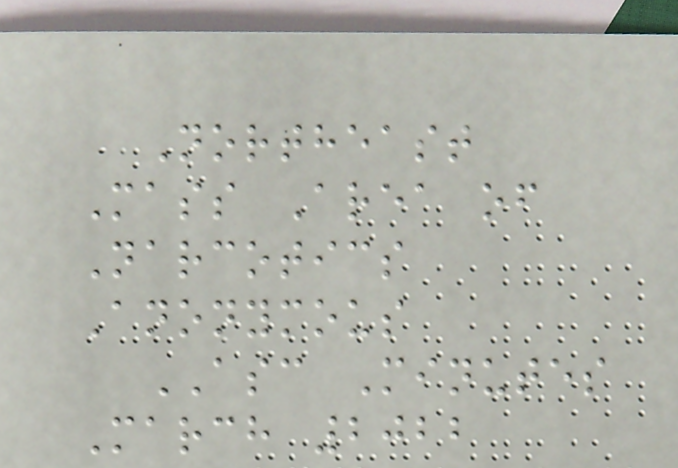Northeast
Mass Area of
Narcotics
Anonymous
ASC Minutes
March 2022
